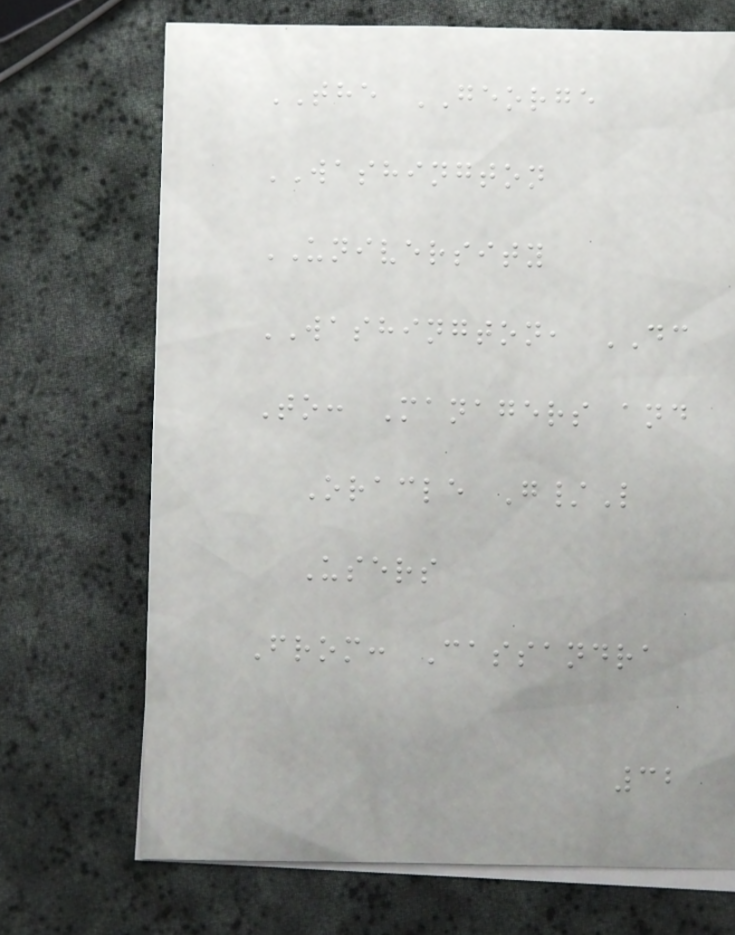THE GEORGE
WASHINGTON
UNIVERSITY
WASHINGTON, DC
To: Managers and
Oracle G/L
Users
From: Cassandra
32
